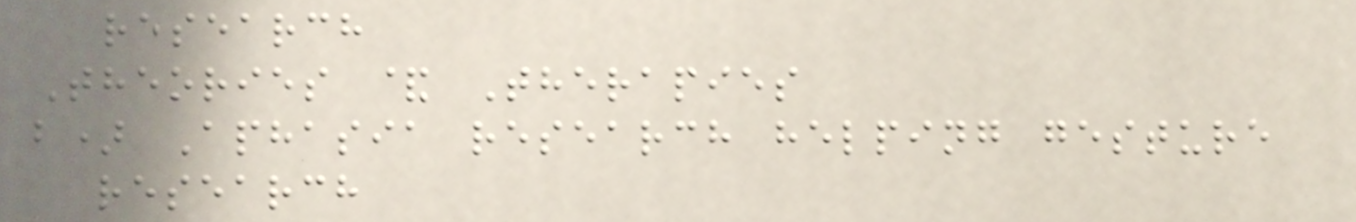research
Theories & Therapies
b) Aphasia research helping gesture
research
